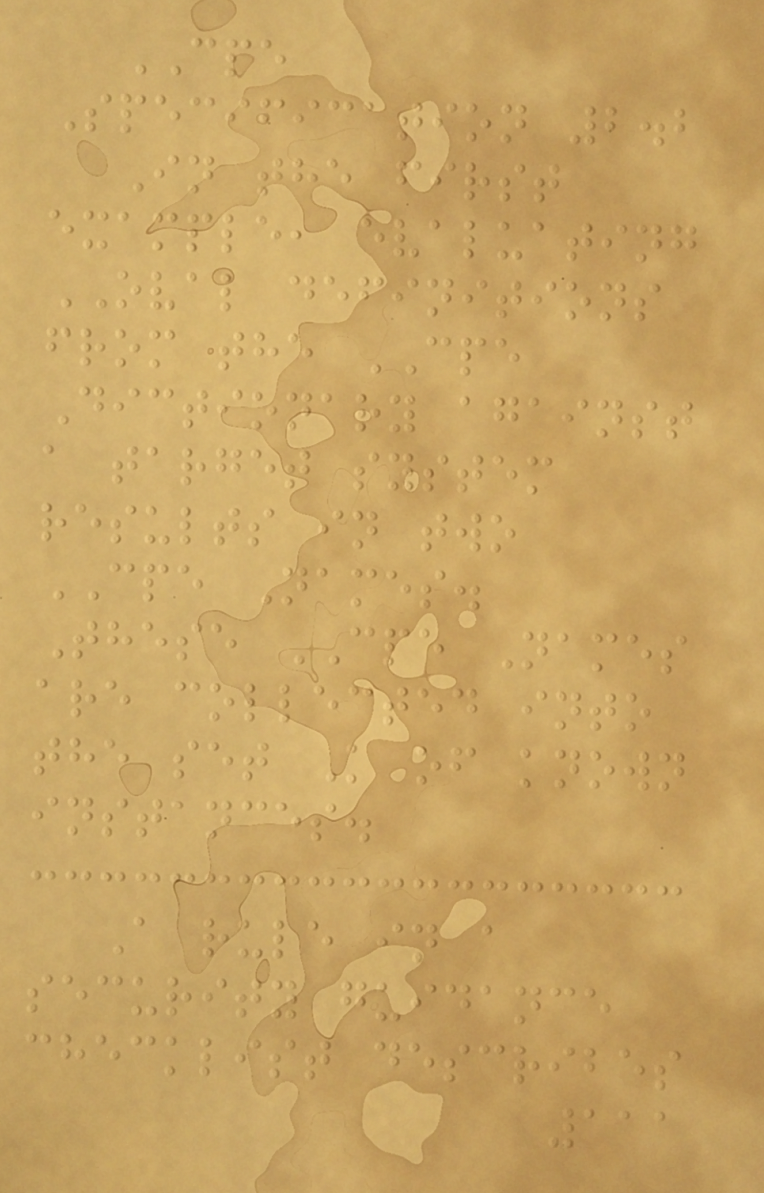CPE
Specification 2.2
In the first
example, evaluating
OVAL definitions
from the CPE
Dictionary against
a target system
results in two
CPE Names.
These CPE Names
are collected into
the set K of known
instances.
A rule in a
security guidance
checklist describes
111
